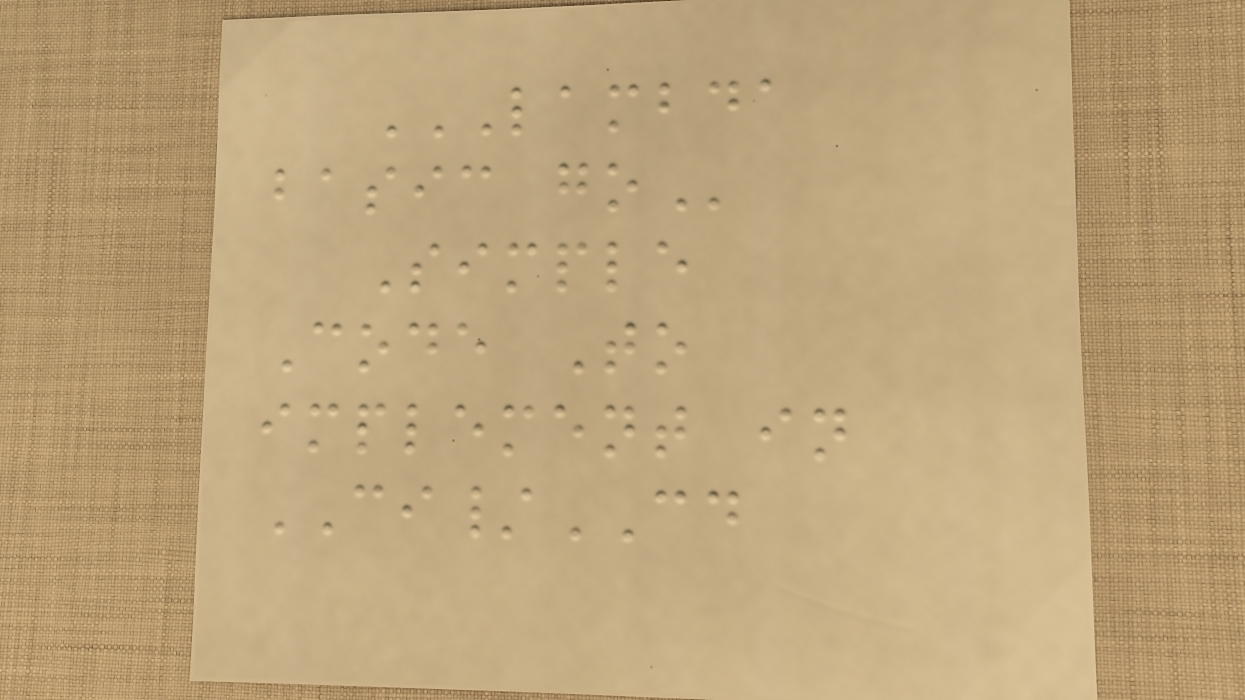LAMBDA
BASIC GO
Simple
Code To
implement in
CI/CD
